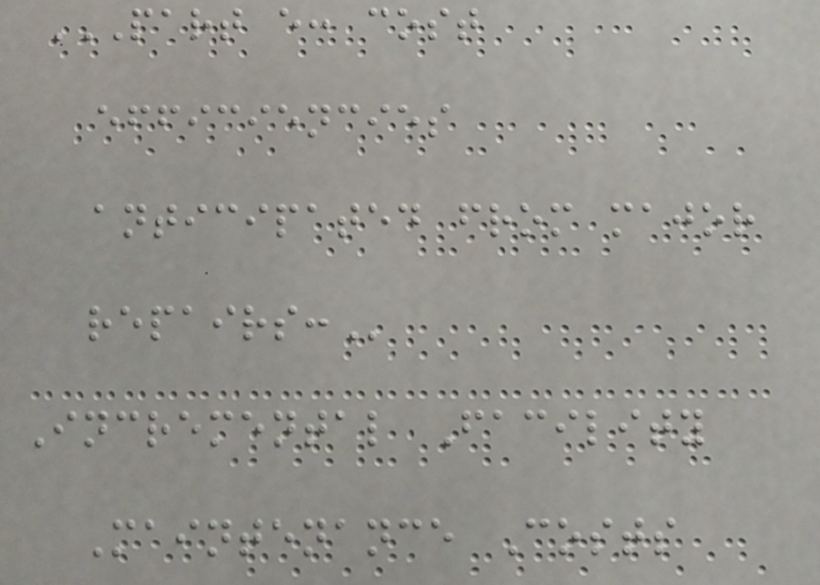PART E: COST
EFFICIENCIES
ANTICIPATED FROM MAJOR
REPAIRS:
Incremental Facility
Maintenance Costs
